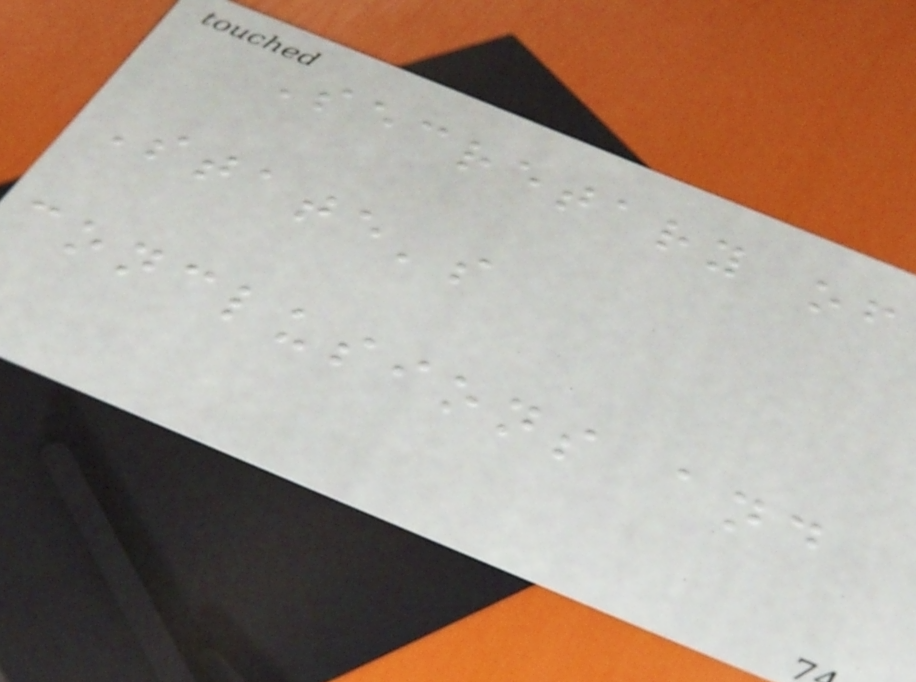Secretary of
State's
conclusions and
